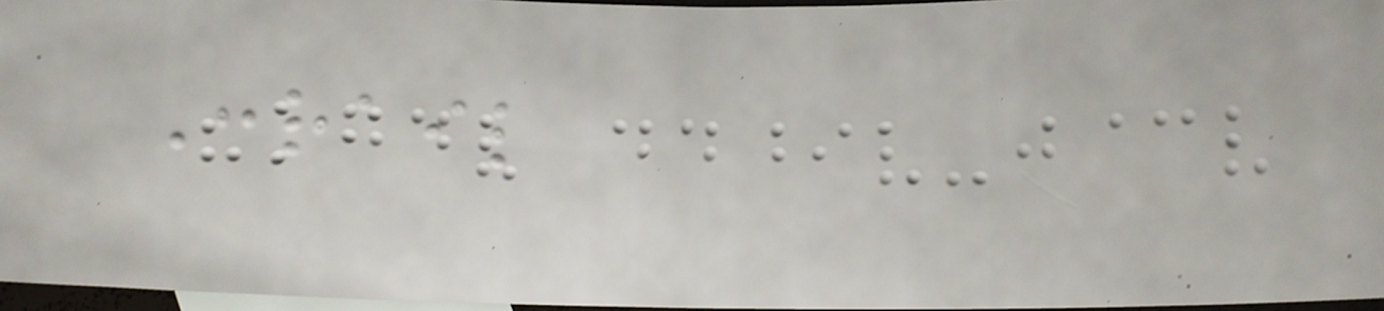Conrail
